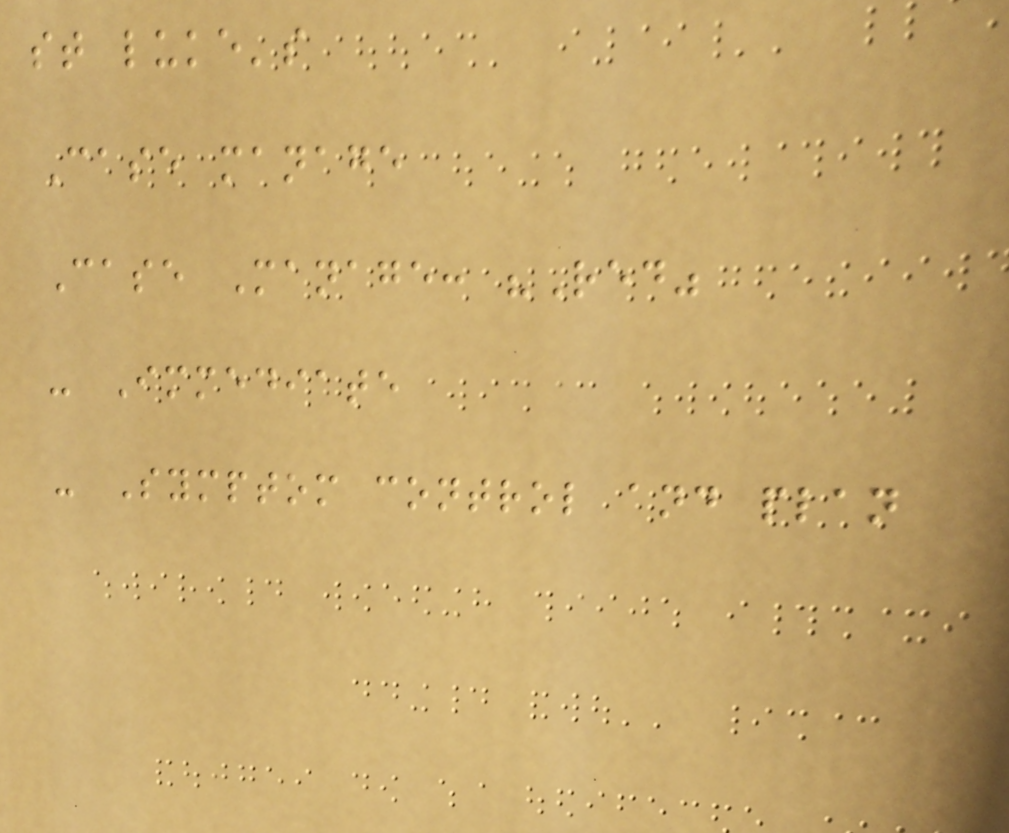st luke's
Case manage
Case Manage: "Red"
- Immediate
- Symptom control and plan
